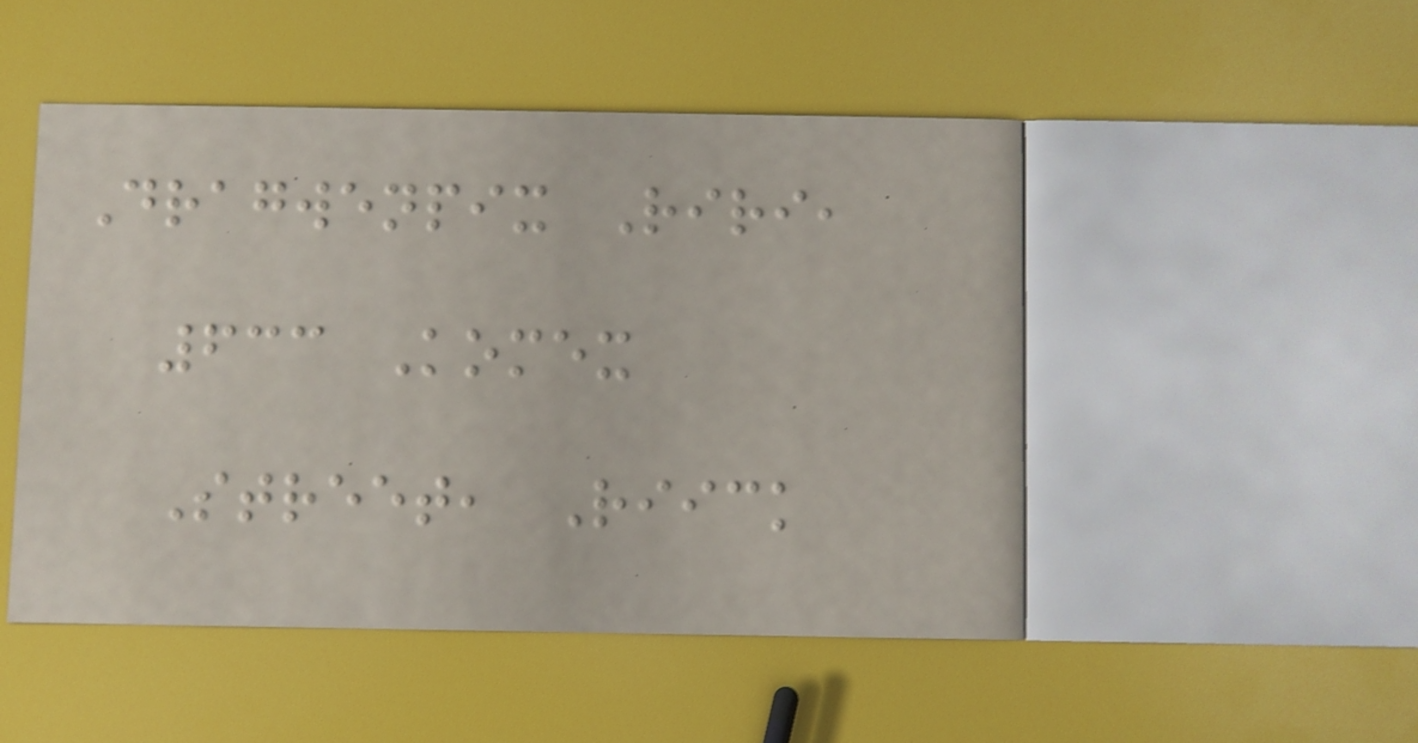Dragwenpix Riri,
633 Komex
Street, Riick
